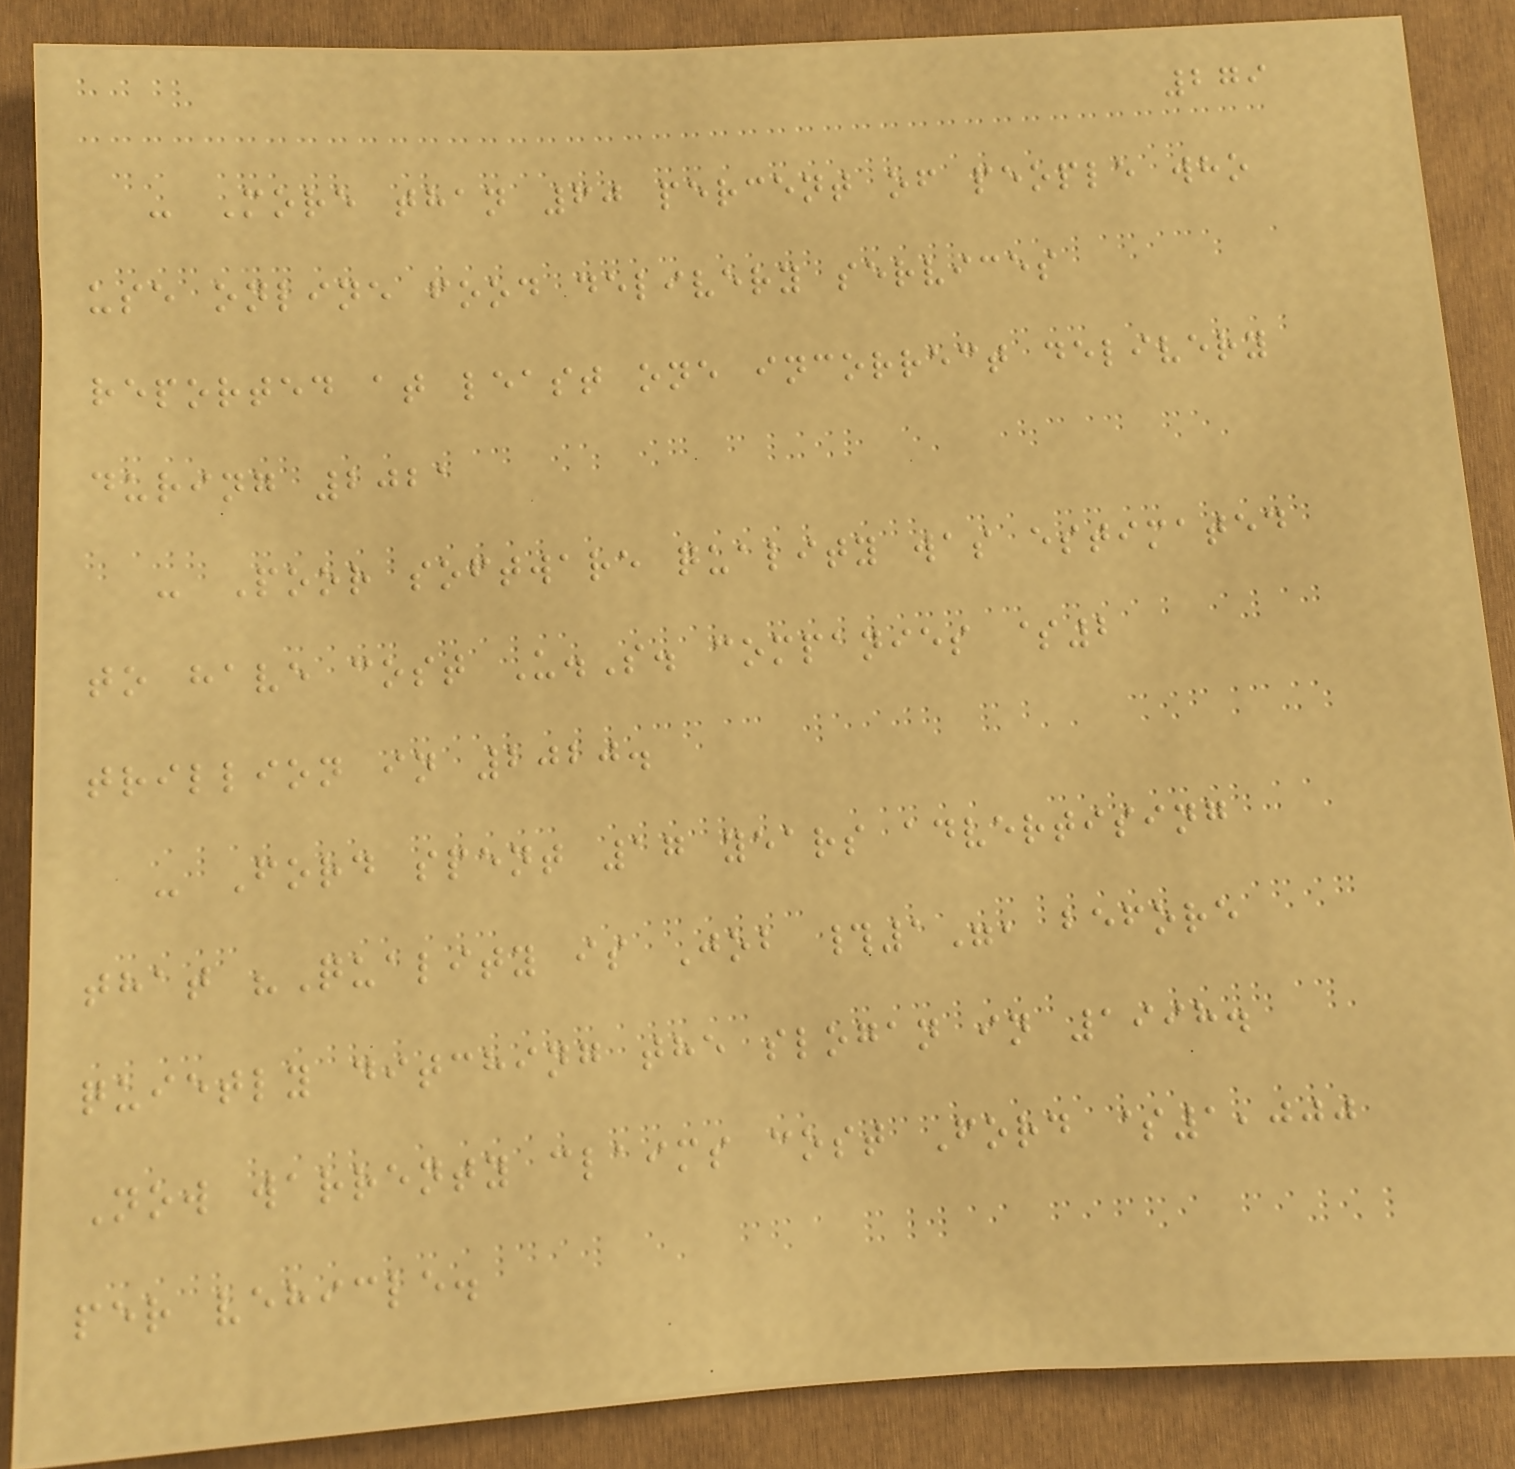279
- More than 60 percent of people who
use online food delivery services
reported at least one incorrect delivery
during 2021
- Poor software quality was estimated
to have cost U.S. companies $2
trillion in 2020.
- Ford spent 17 years advertising
that "Quality is Job #1", before
quietly ditching the slogan in 1998.
Now warrenty claims cost Ford $1,000
per vehicle.
